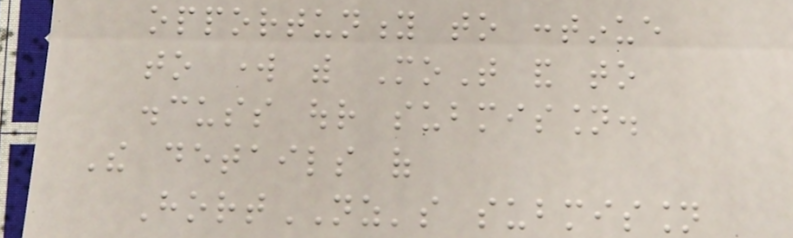opportunity to continue
to work with MoT and to
discuss our submission.
The details of
HortNZ's submission
